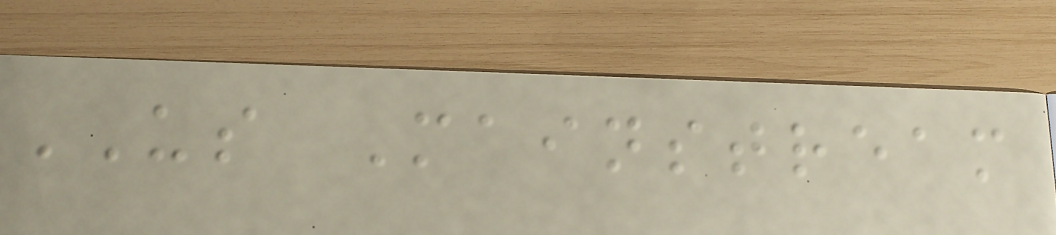US Mainstream
